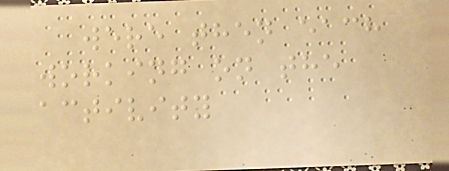were then each
working on the
activity
